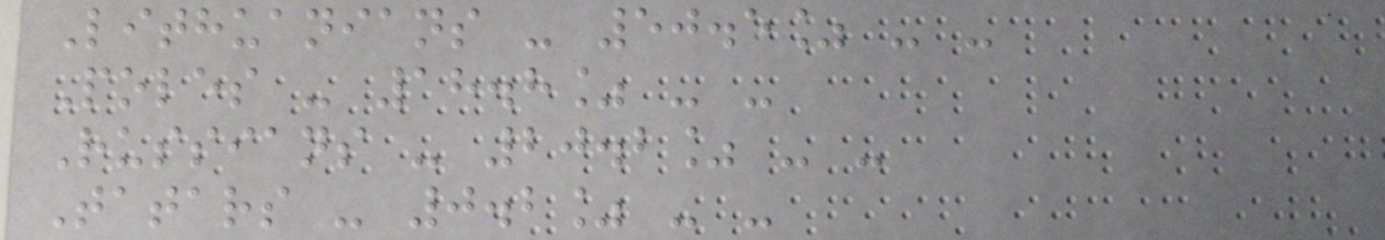Lithuanians - 50.5% - -
Poles - 18.8% - -
Russians - 20.2% - -
Tatars - 0.2% - -
